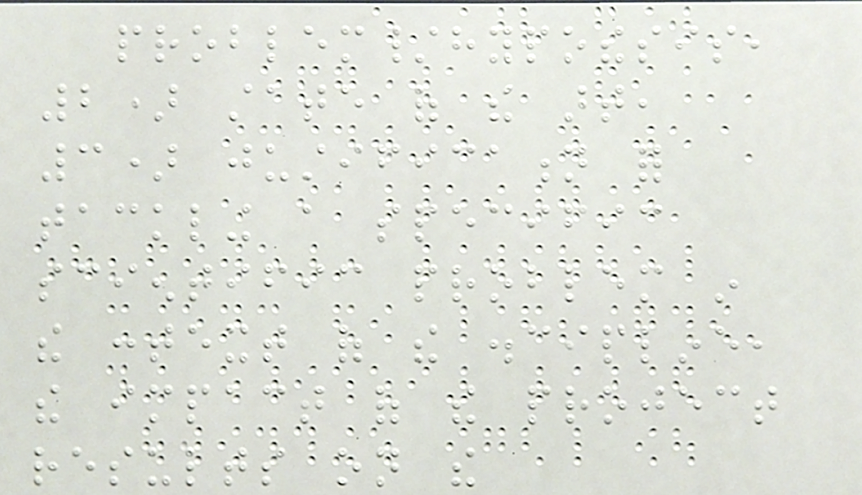problem/hypothesis,
2) state of the art,
3) justification for
tackling a specific
scientific problem in
the context of the discipline,
the impact of the project
results on the
